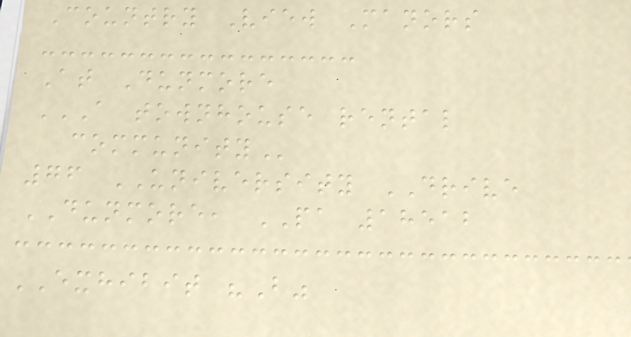Country View Manors
At Dunmore
A TOWNHOUSE RENTAL
COMMUNITY
76 UNIVERSITY DRIVE
DUNMORE, PA 18512
EXHIBIT "B"
